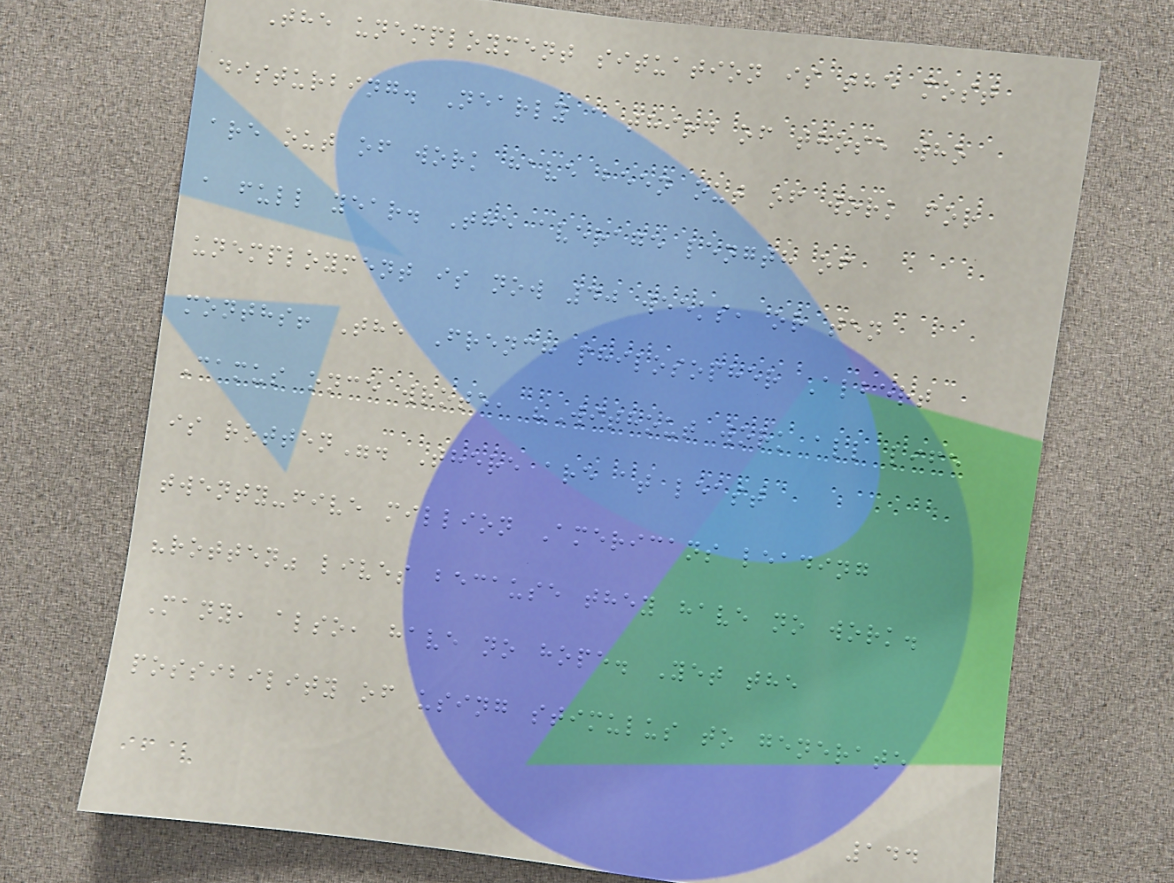The unemployment situation is the most
disturbing. Nearly a third of those who
are out of work have been out of work for
a full year. The average length of
unemployment is now 40 weeks, or ten
months! The French philosopher Albert
Camus once wrote, "Without work all life
is rotten". There are at least
twenty-five million Americans leading
"rotten" lives because they have no work.
Many, also, have no hope. Yet the
possibility of using stimulus to generate
144
